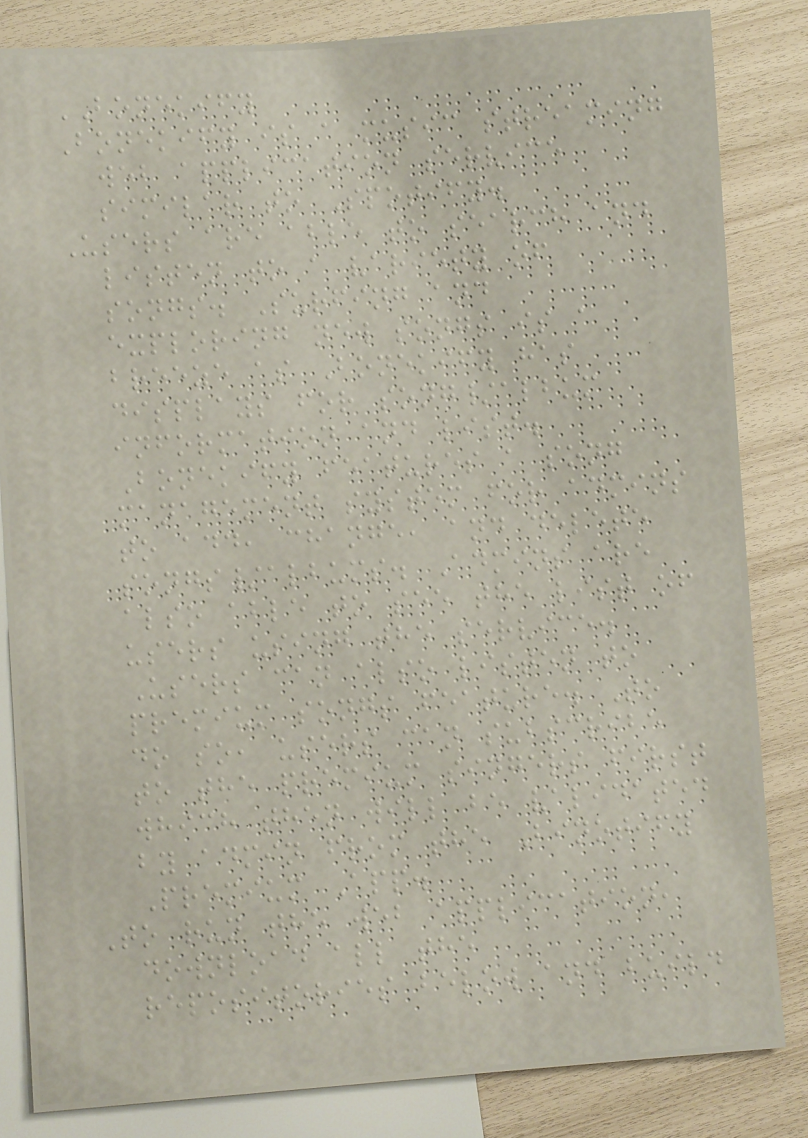BONEKIFY
Bonekify is a music streaming
web application service
similar to Spotify.
Users are able to search and
listen to a variety of
songs. Surfing and
exploring new songs is a
breeze as Bonekify has
displays for song/album
information and list.
Bonekify features a song
management system for admins
to add, change, and delete
songs/albums. Admins are
also able to see the list of
users using the service.
Users can also listen to
premium songs feature. To
do so, users can subscribe
to the premium singers first
which then will be validated
by admin from the Binotify
Premium App.
To run the web application,
download all the
repositories below and build
